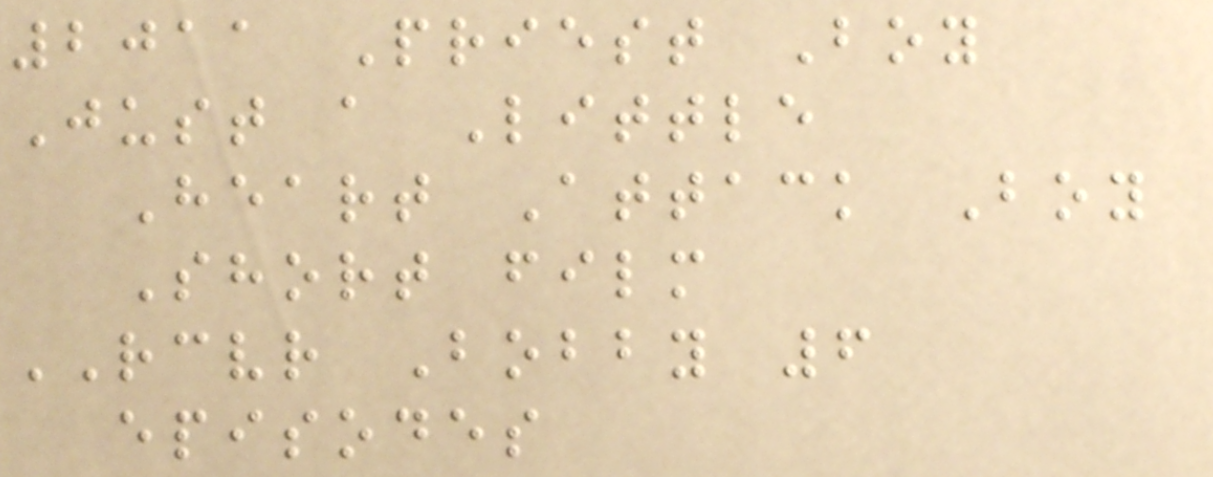2011 Priest Boy
Just a Little
Heart Attack Boy
Short film
RCVR Bobby 6
episodes
